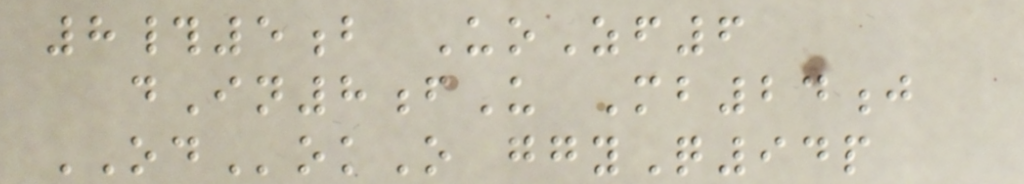8#5b UoZf6
dIn8fU Mb24j
ODokO ggyQ94p
